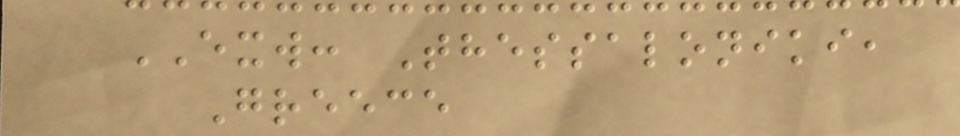EXW: Thessaloniki,
Greece
